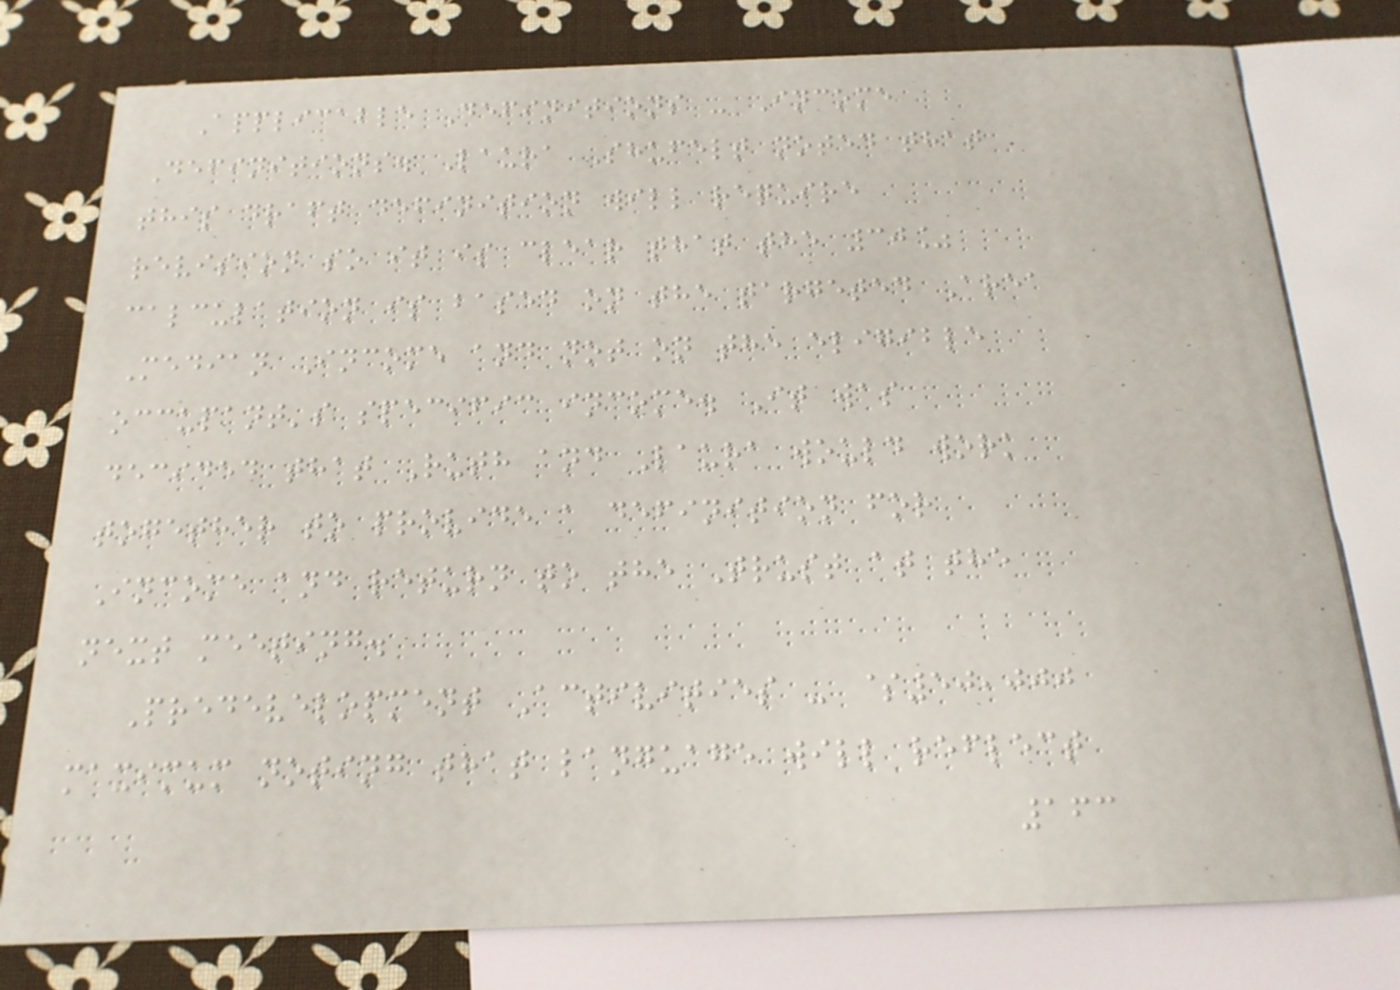Applicable Definitions - Income
Definitions. Laura Shufelt noted that
this draft definition will require
revision so it is clear that the 30%
calculation is based on the targeted Area
Median Income and not on the eligible
occupant's specific income. It was
decided that Ruth and Laura would work
together to provide a definition for
Income and return to the Trust at the
next meeting.
Predevelopment Activities - $50,000
maximum noting that language will reflect
163
